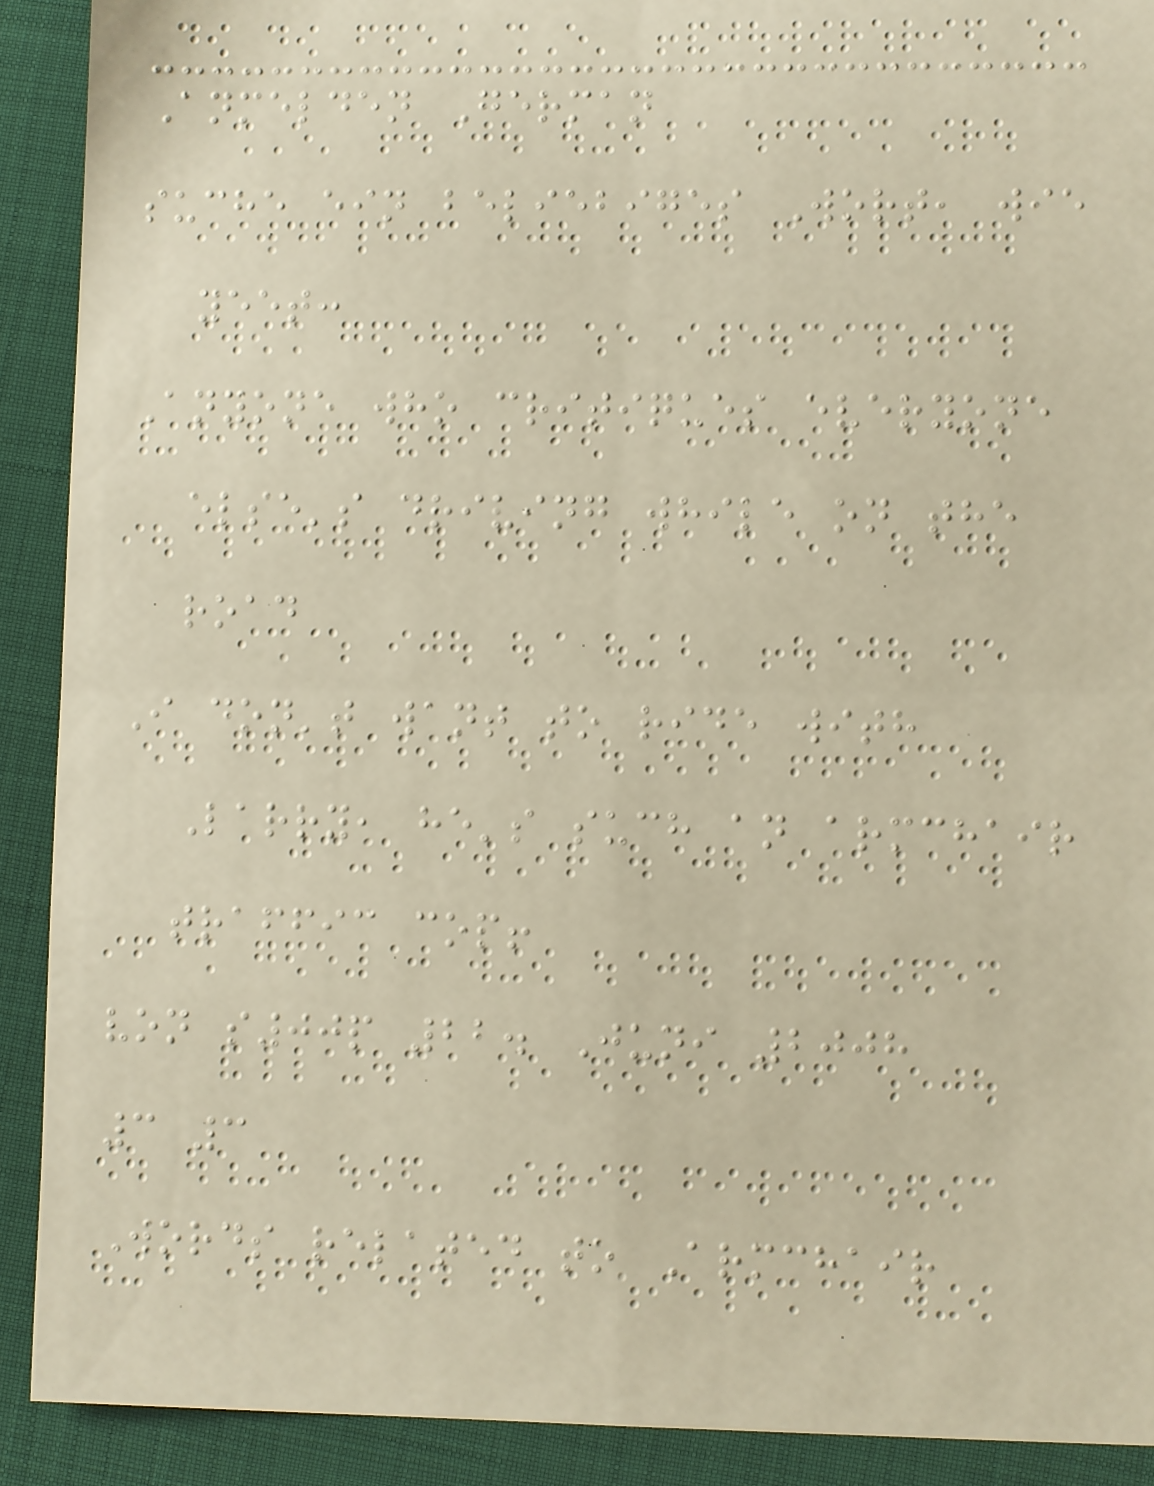Anmelden German
suche ein beliebiges Wort, wie
yeet:
Anyone who critiques everyone
else's driving while on the
road
I don't want to ride with
Larry, he's such an armchair
traffic cop!
von s00p 22. Juni 2008
3 3
Words related to Armchair
